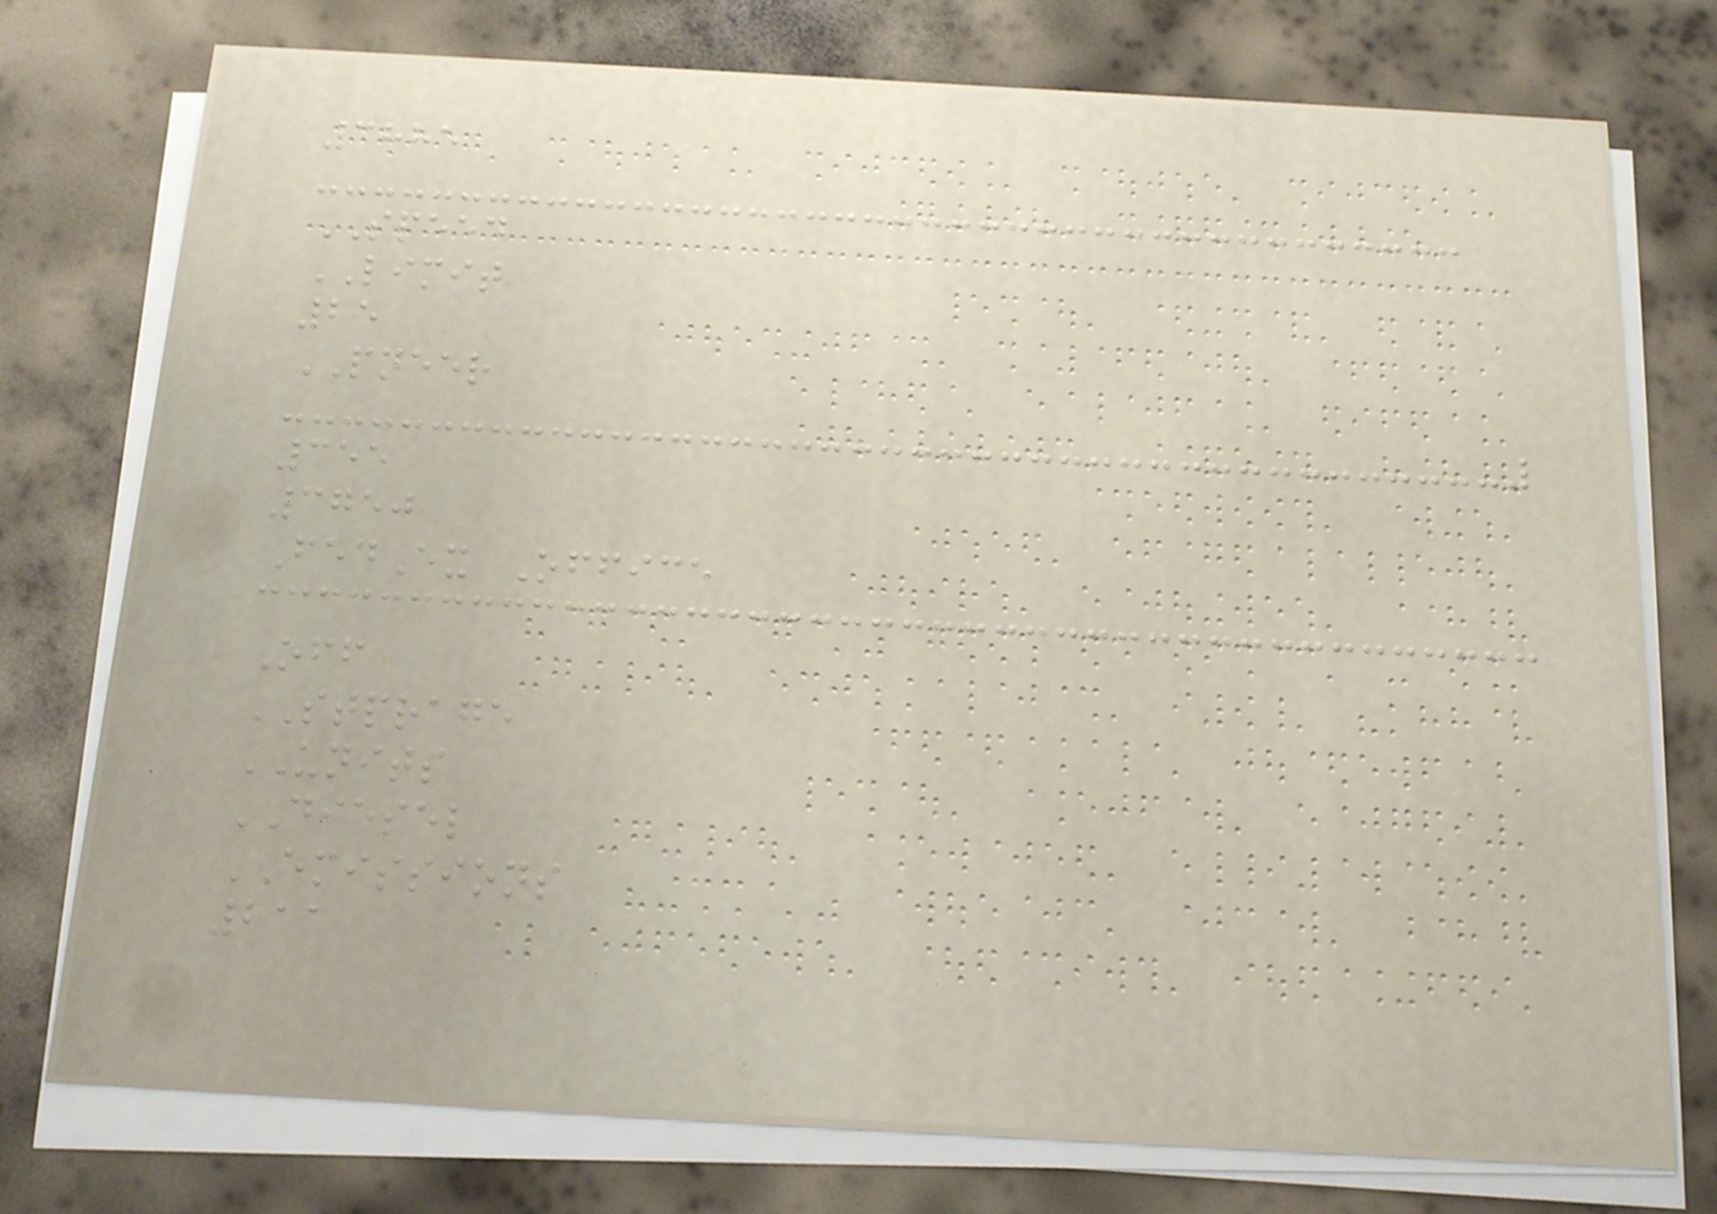3885
SPEED
LIMIT
25
PNEER
355
3750
FedEx Office
Off
STPRAGE
UNITS
DIESEL
EMISSIONS
211
